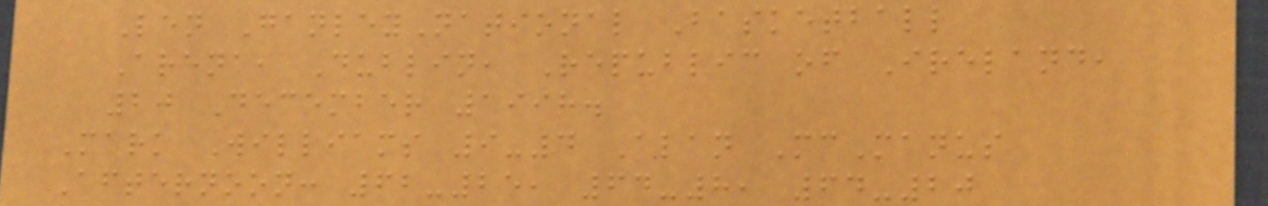Len GanleyNational Basketball
Arena, Dublin, Republic of Ireland,
20 December 1998.
Mark Williams 9-4 Alan McManus
Afternoon: 62-25, 64-8, 64-20
